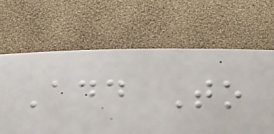Add To
